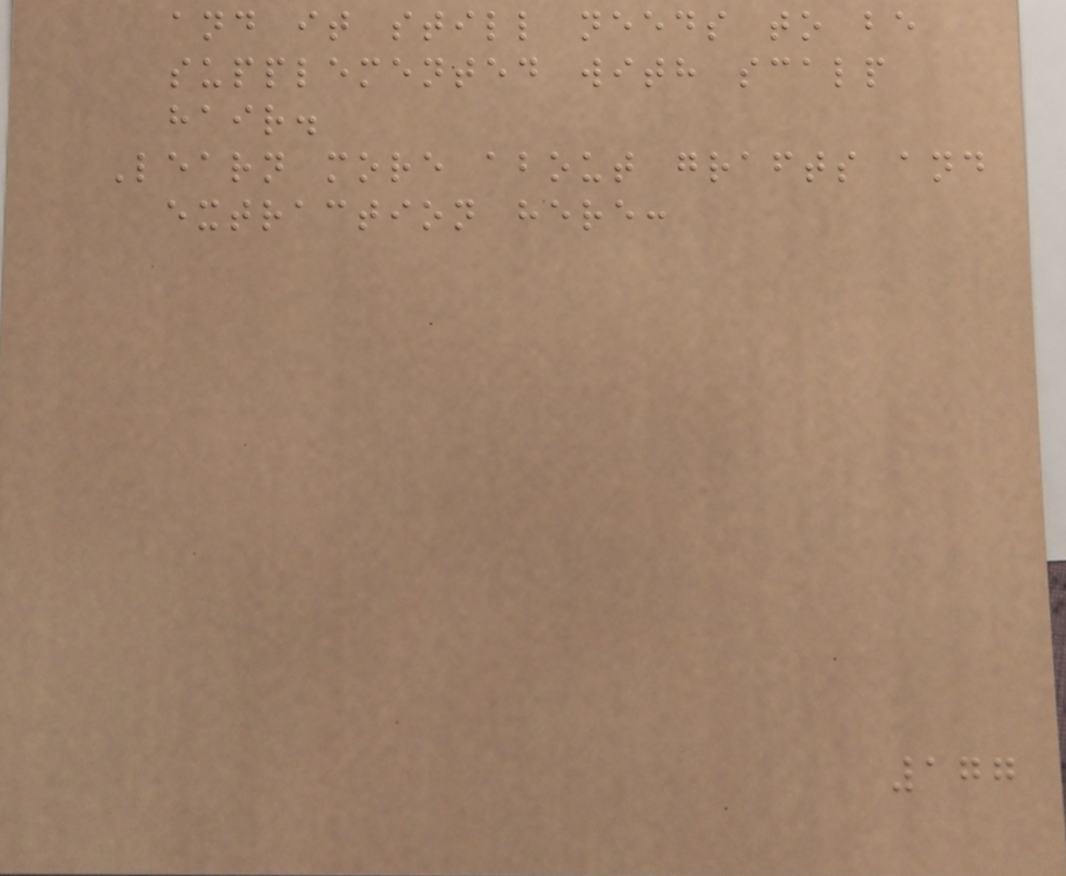and it still needs to be
supplemented with scalp
hair.
Learn more about grafts and
extraction here:
177
